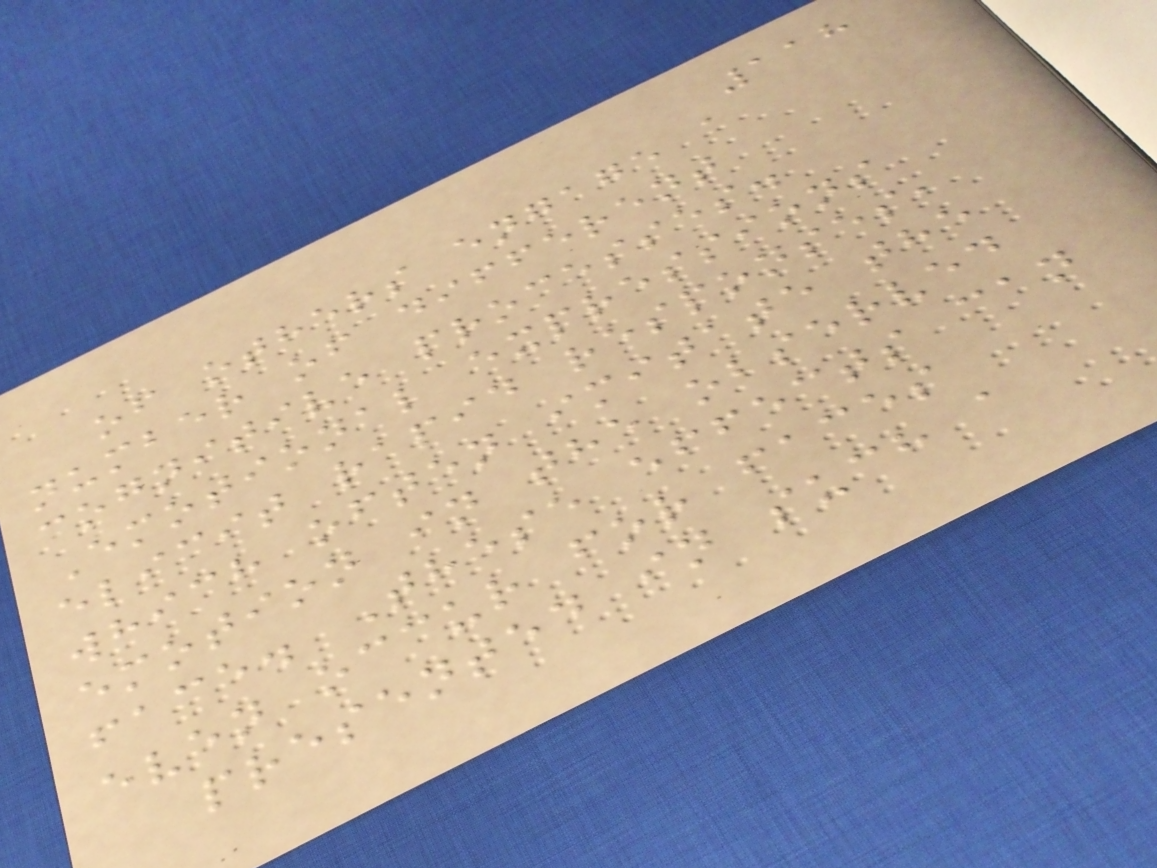118
of others engage a
number of different
cognitive processes.
Emotional expressions
elicit rapid responses,
which often imitate the
emotion in the observed
face. These effects can
even occur for faces
presented in such a
